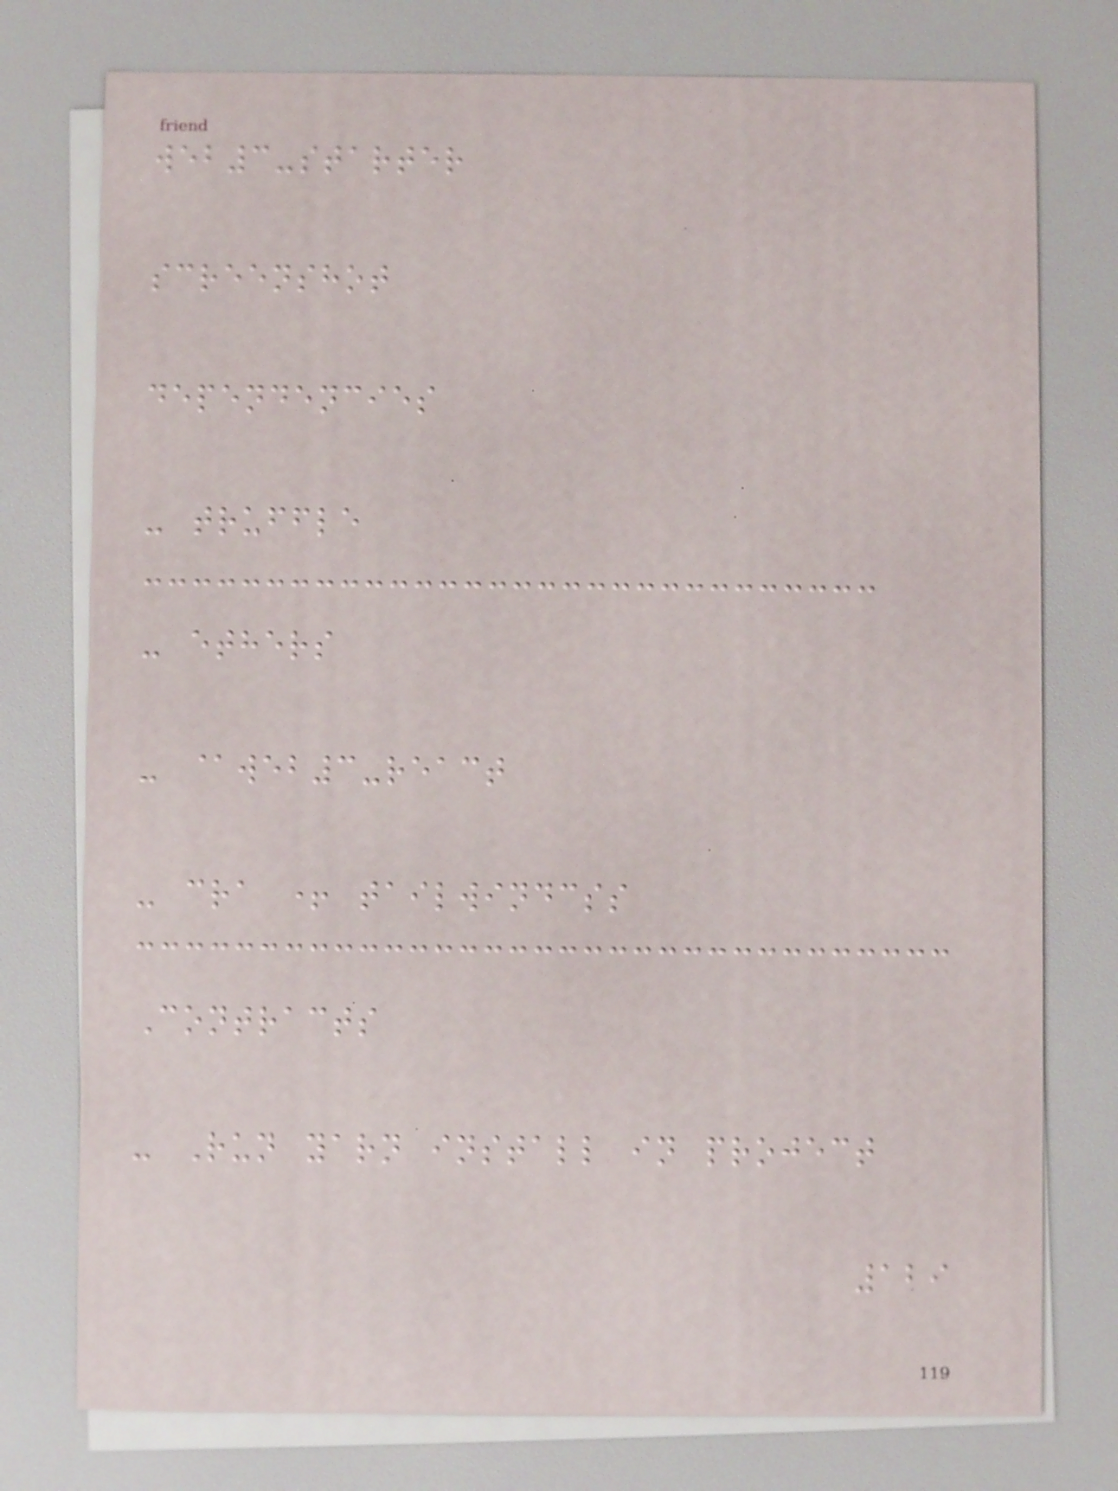web3-starter
screenshot
dependencies
- truffle
- ethers
- @web3-react
- cra + tailwindcss
Contracts
- Run yarn install in project
129
